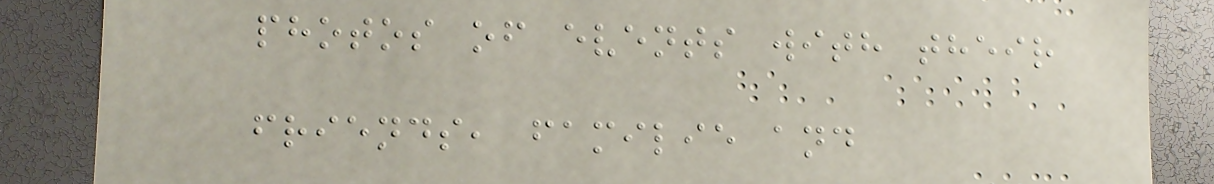photos of events with their
friends, familie and
